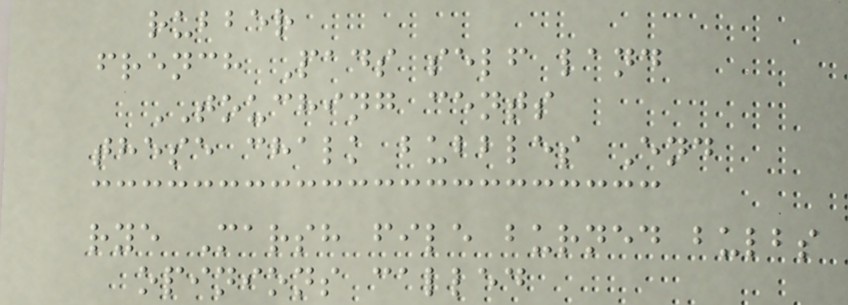rubber
french Pads self land
TOUCHING cents
these chalk bubbles End
rye Marsh file burned bulbs
opinions called
